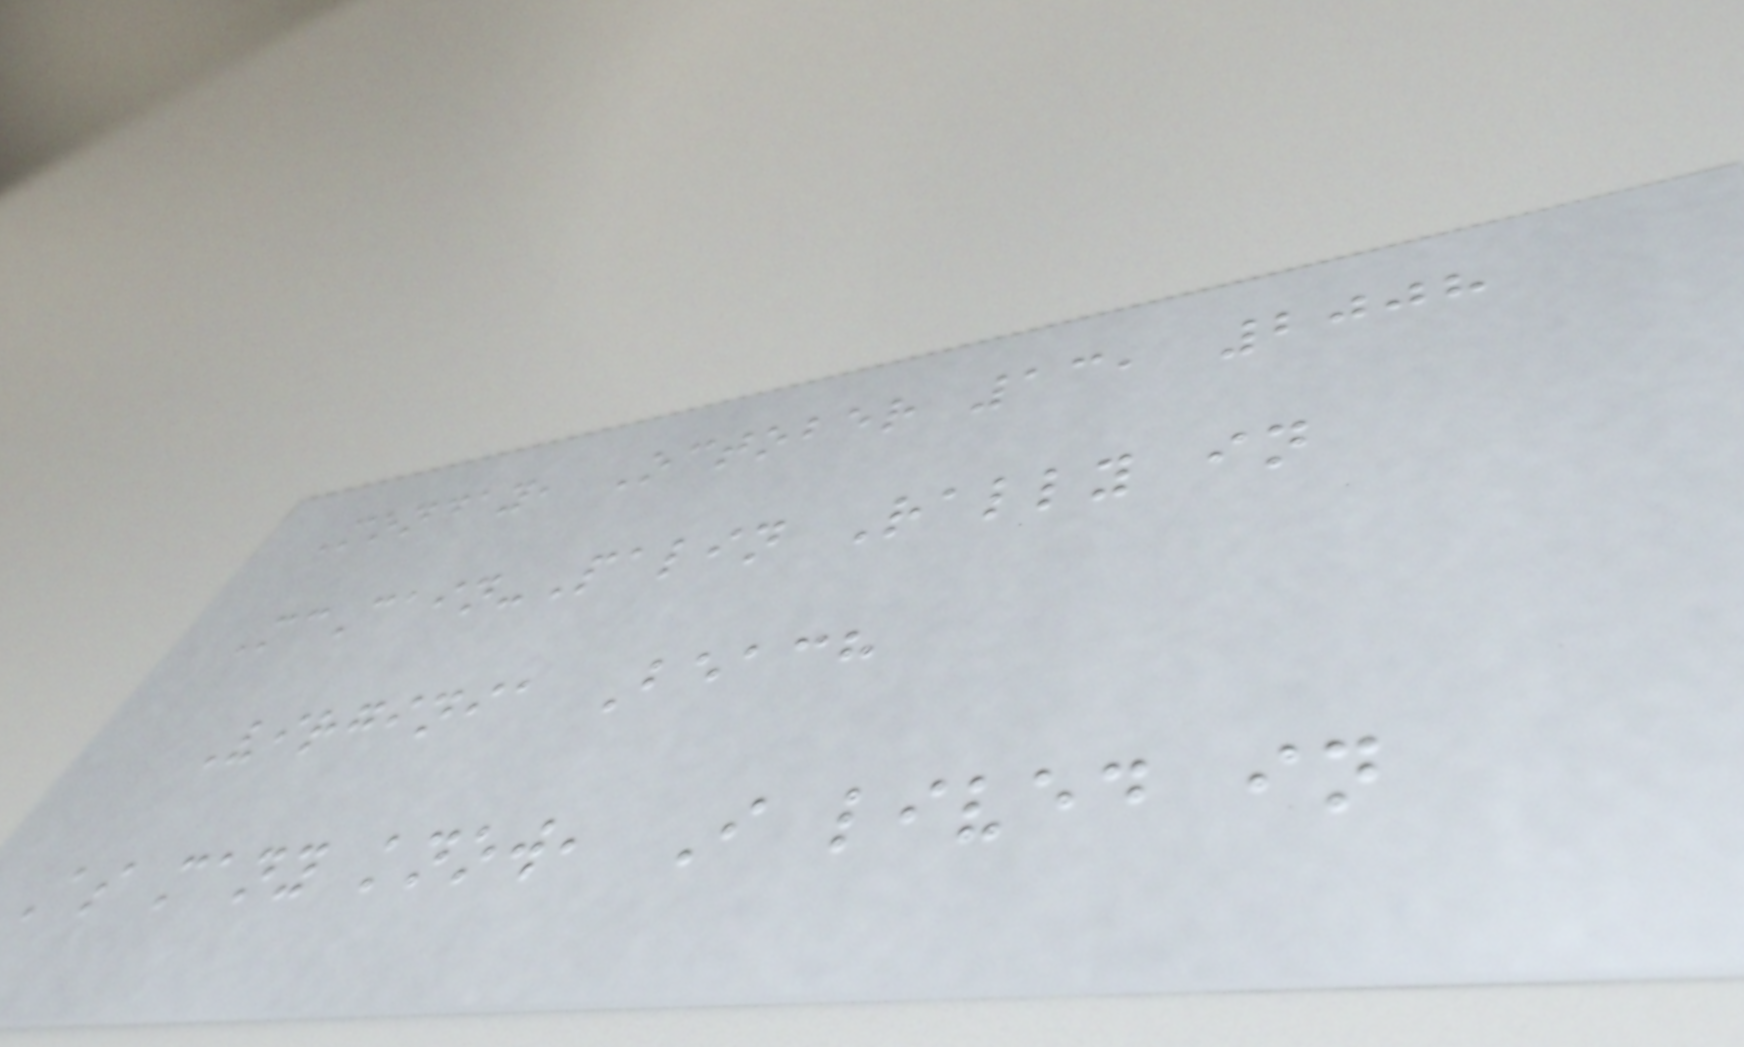Monday, October 13, 2008
McCain-Palin Rally in
Virginia Beach
As many know, I lived in
